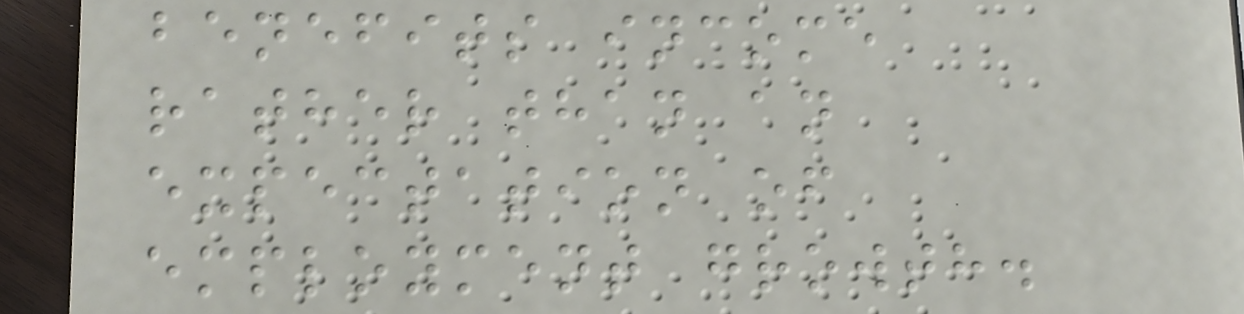benefits income
rather than an
expectation of
employment growth.
